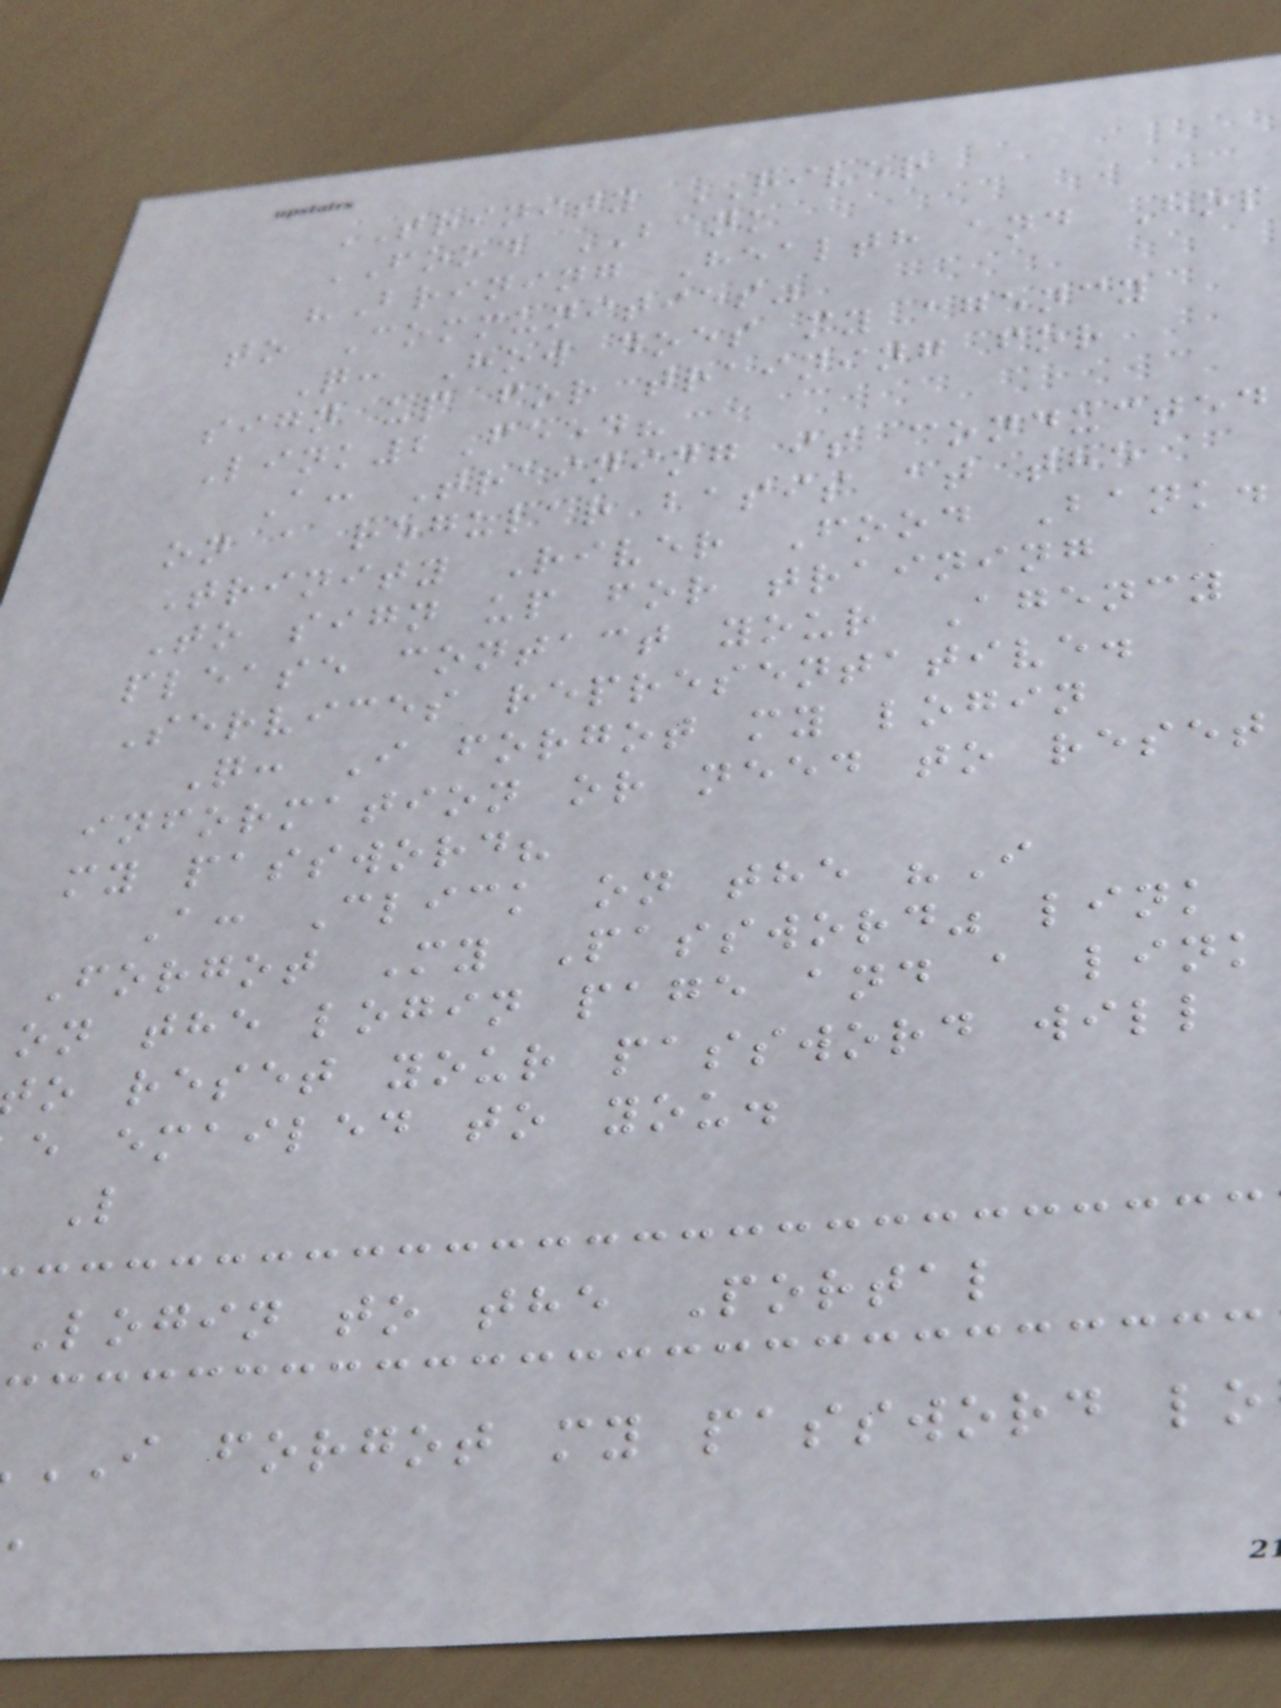TRINITY RIVER
FOOD BANK
"Brining Health and Hop
to Communities"
Q: How does my agency
sign up for training for
Link2Feed?
A: Training is conducted
on a regular basis at the
Trinity River Food Bank.
To sign up for training
please contact your Agency
Services representative.
Q: I forgot my login
information or need to reset
my password?
A: Click on the "I
Forgot My Password" link
on the login page and a link
o reset your password will
e emailed to you.
L
Login to the Portal
I forgot my password
